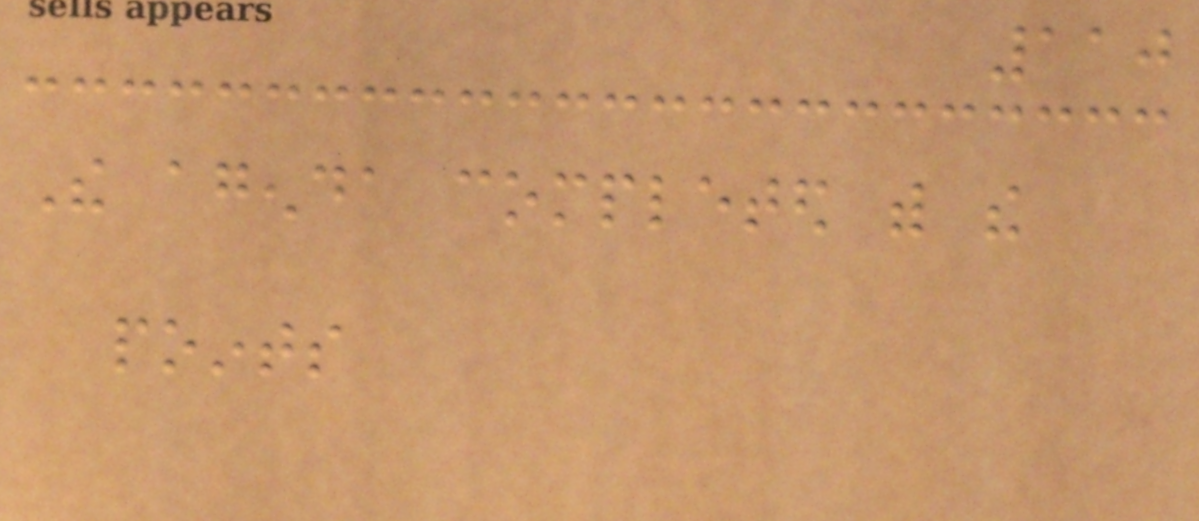110
The agenda completed with the
points
